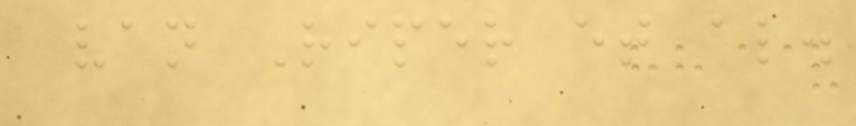van Riper et al.
